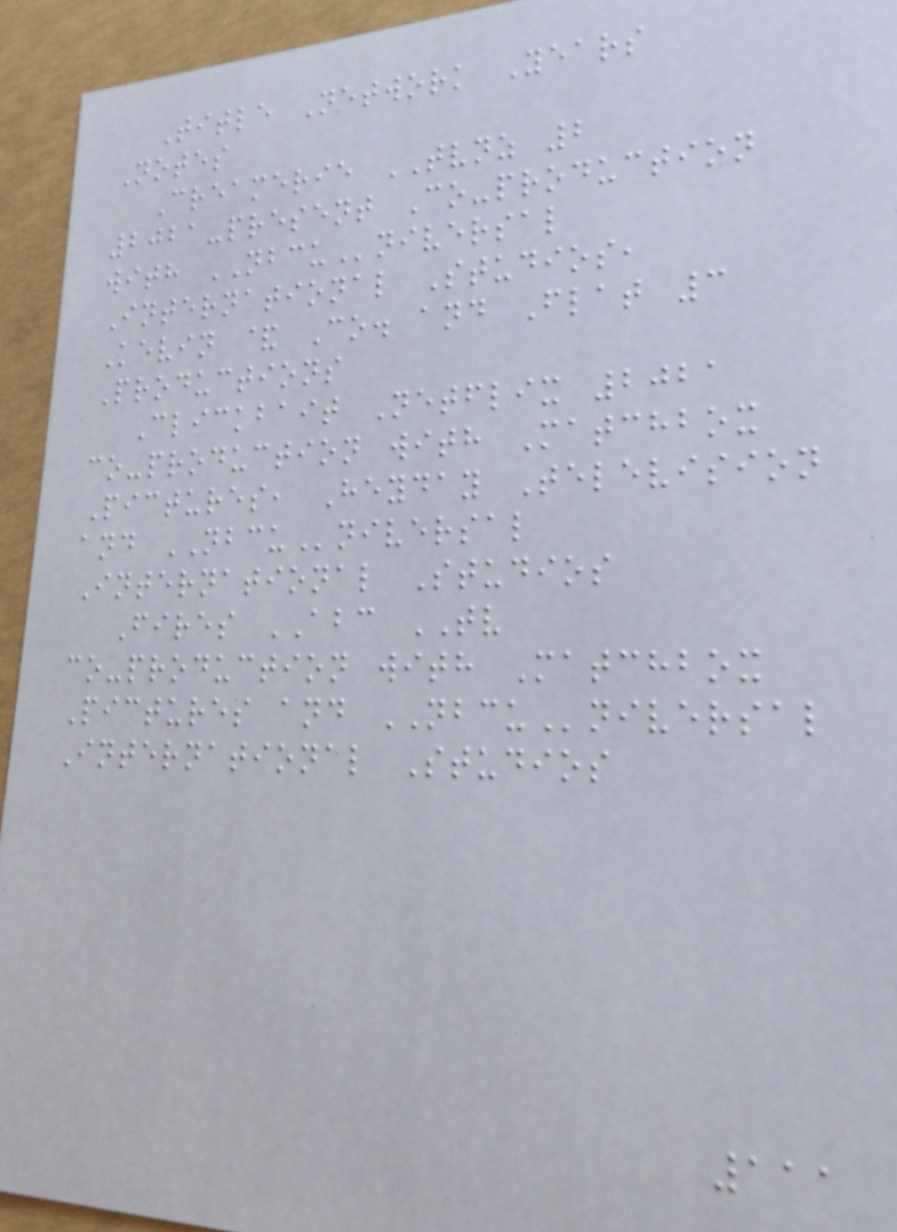Title Network Years
Notes
Creamerie TVNZ 2
2021-present Co-production
with NBCUniversal
International Studios,
Kevin & Co. and Flat 3
Productions
Clickbait Netflix 2021
co-production with Matchbox
Pictures, Heyday Television
and NBCUniversal
International Studios
Fires ABC TV
co-production with Matchbox
Pictures and NBCUniversal
International Studios
111
